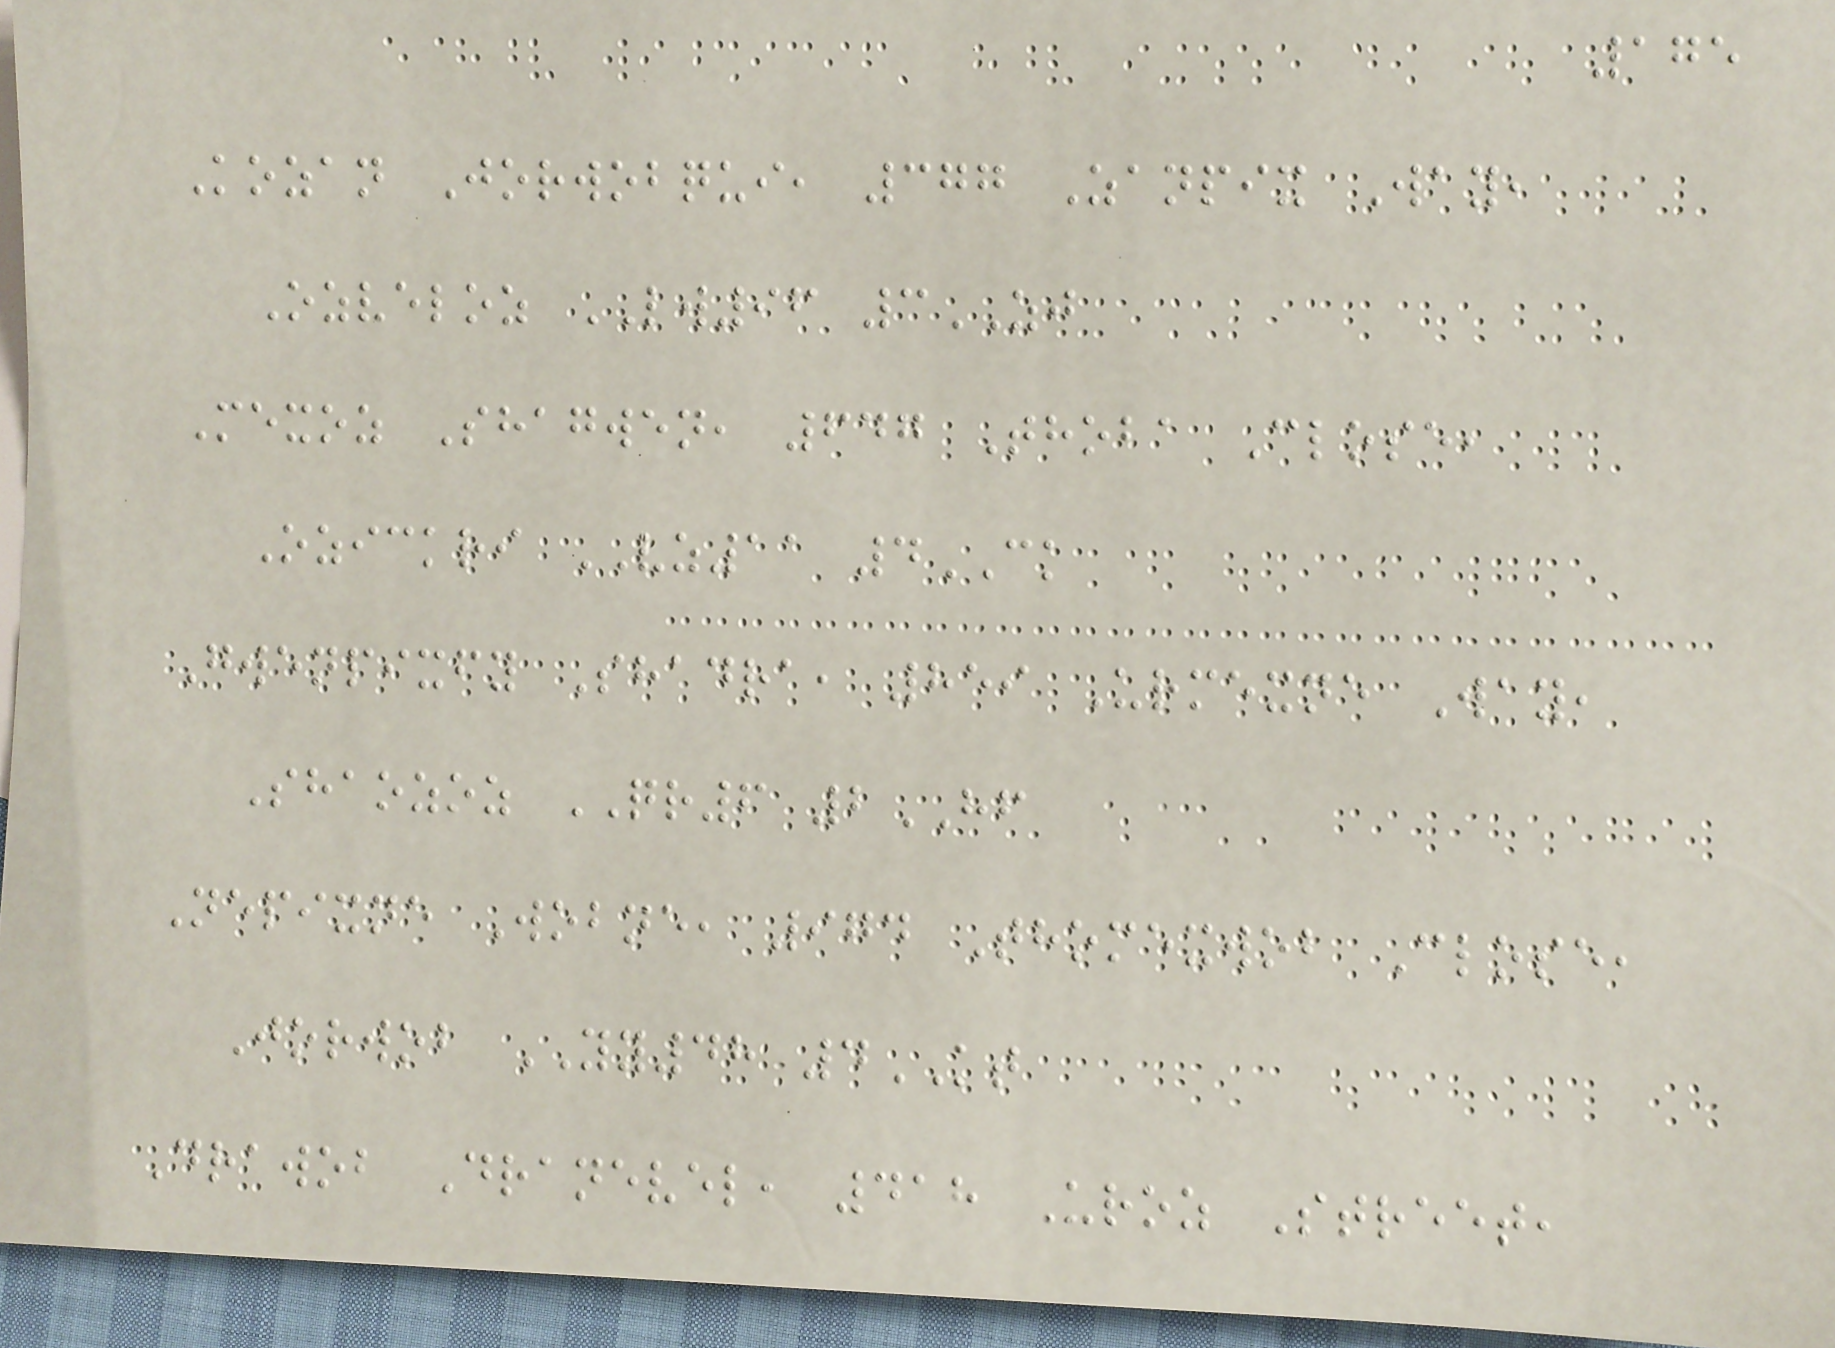175
Kozan Jorwobqui, 377 Zanpix Way,
Ozveloz LW96 3ZJ
Mexoz Shagwen, 647 Thoba Close,
Ozickri VZ11 4CK
Gwenpixfy Shadra, 859 Urmexne Way,
Shaozoz QR6 2HF
Nepixne Wobne, 974 Thomexwob Close,
Jorwob YY48 4KT
Drawob Dranevel, 418 Uroz Street,
